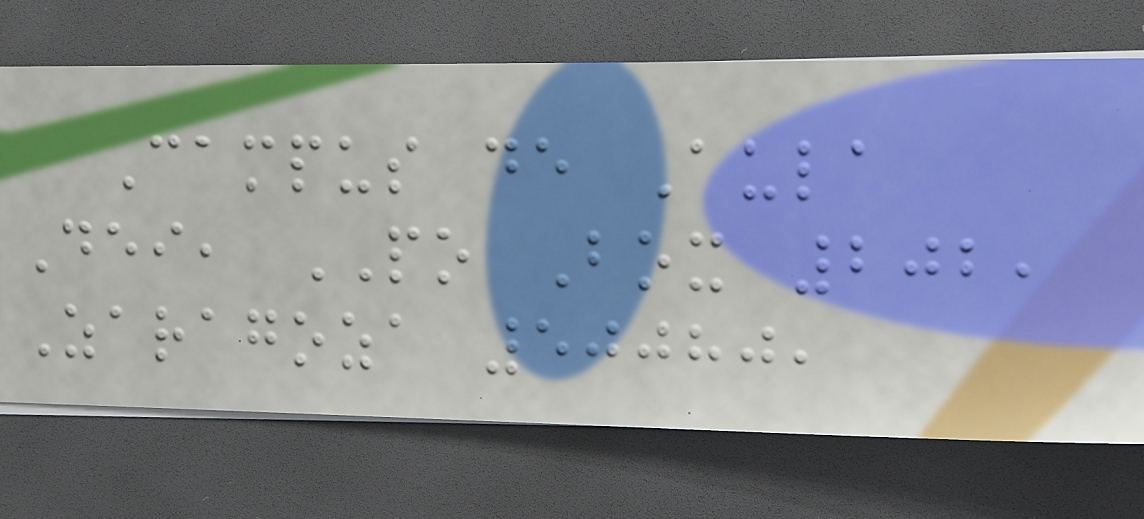Campus de Aula
Dei, PO Box 202,
Zaragoza 50080,
